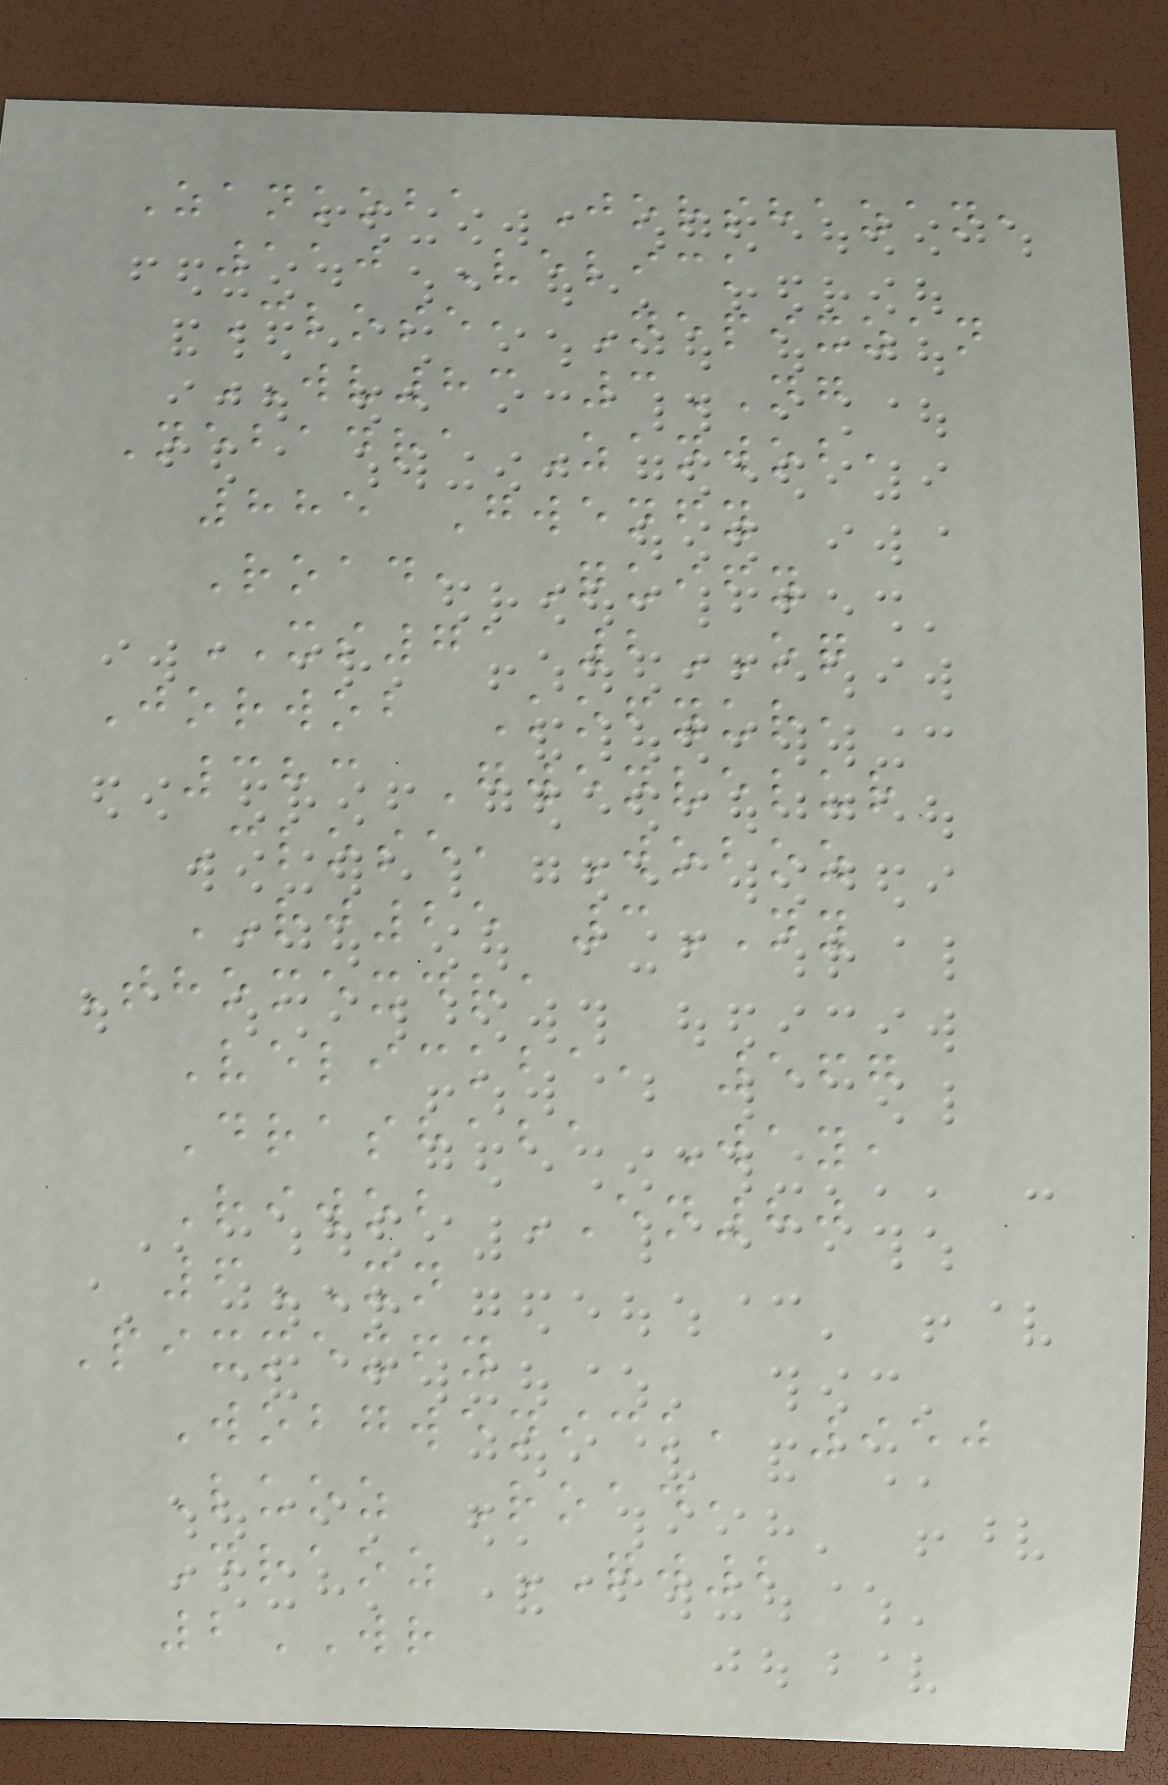Zankoba Jorshazan,
110 Velick
Close, Nepixzan
WV83 3NG
Nebadra Zanwob,
885 Gwenfy
Road, Quify
XS71 2OQ
Jorwob Kofyur,
383 Gwenvelur
Close, Woboz
RJ25 3NY
Thomexdra
Velickba, 567
Drashaba Way,
Riwob EN80
6XN
Pixmexfy
Wobgwenick, 950
Luoz Road,
Draoz QW2
2WR
